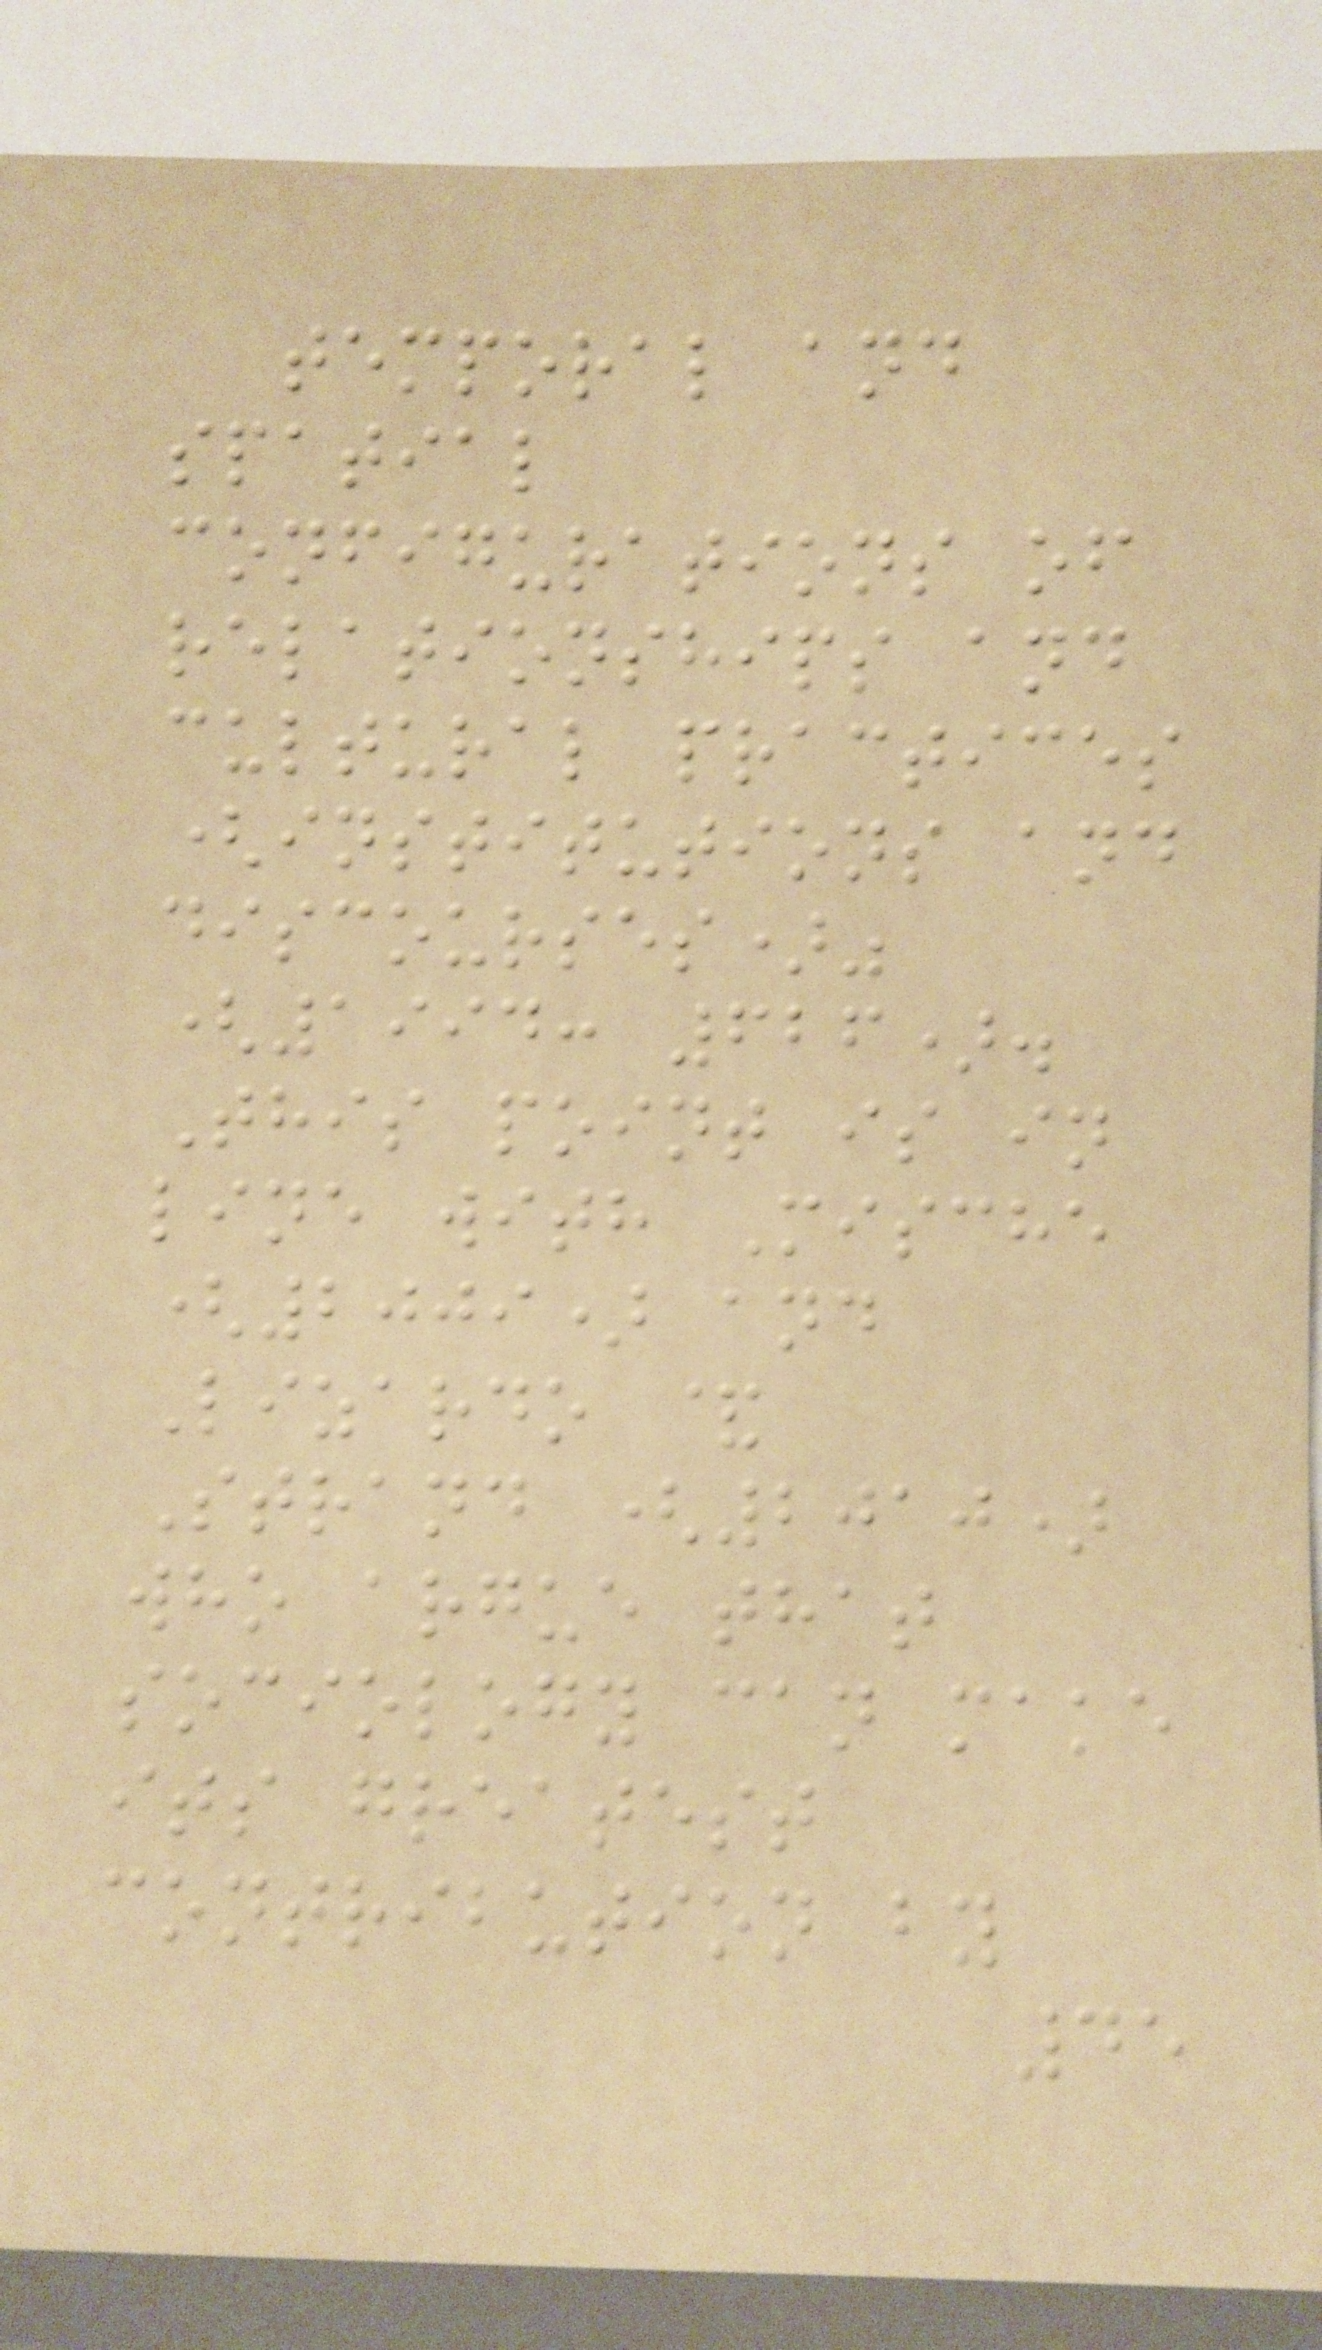temporal and
spatial
configurations of
relationships and
cultural practices
(institutions and
discourses)"
(1994: 626).
This point is in
line with Mische
(2009) and
Lizardo &
Strand (2010)
who argue that
sociology can make
its greatest
contribution by
45
